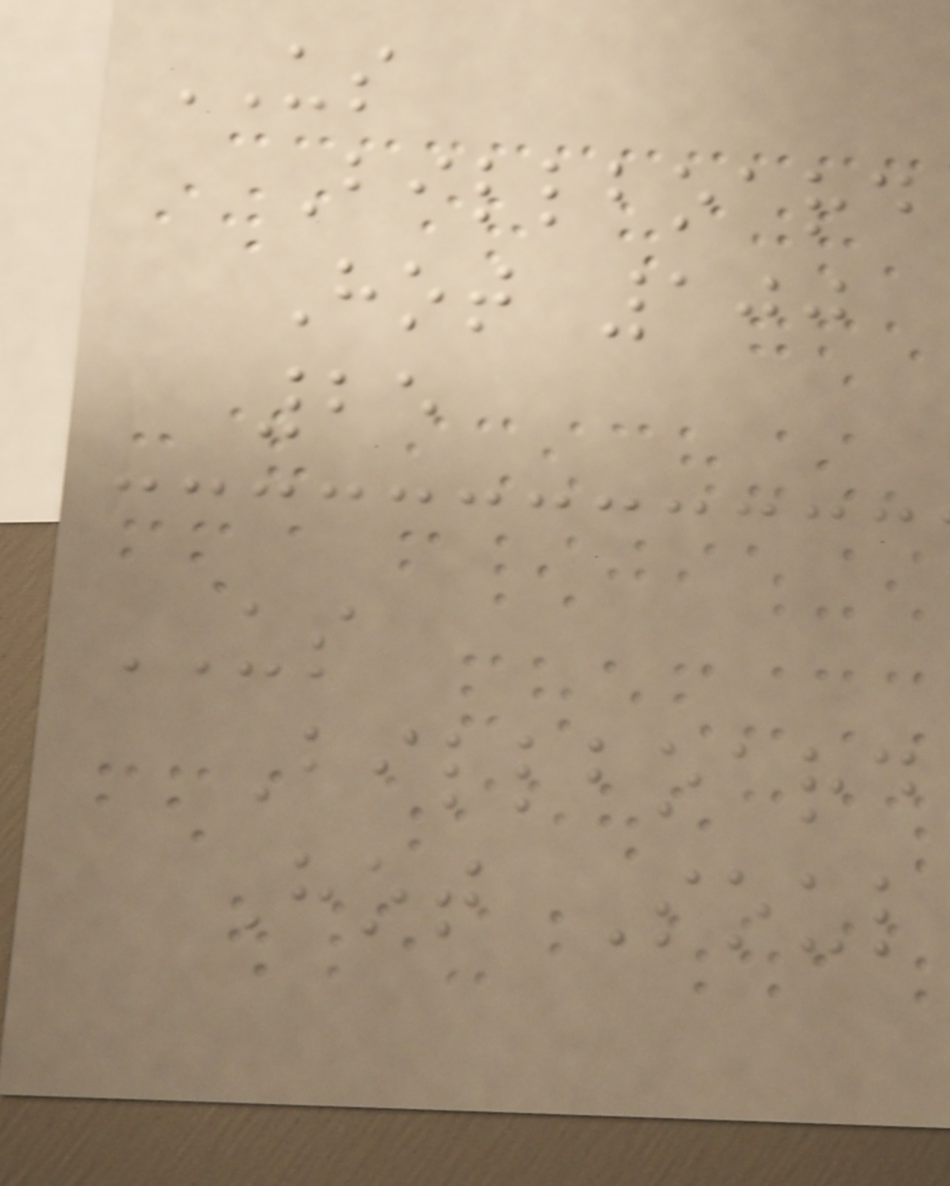US
Billboard
Hot 100
25
US
Billboard
Hot Soul
